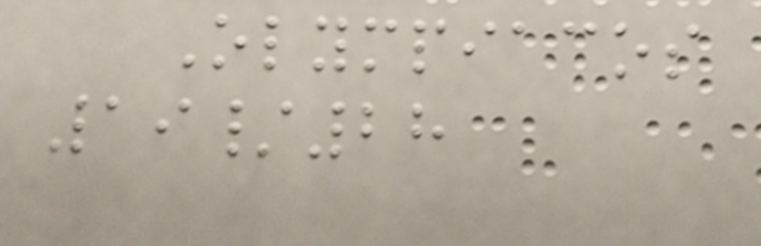Olympiacos
19/28
